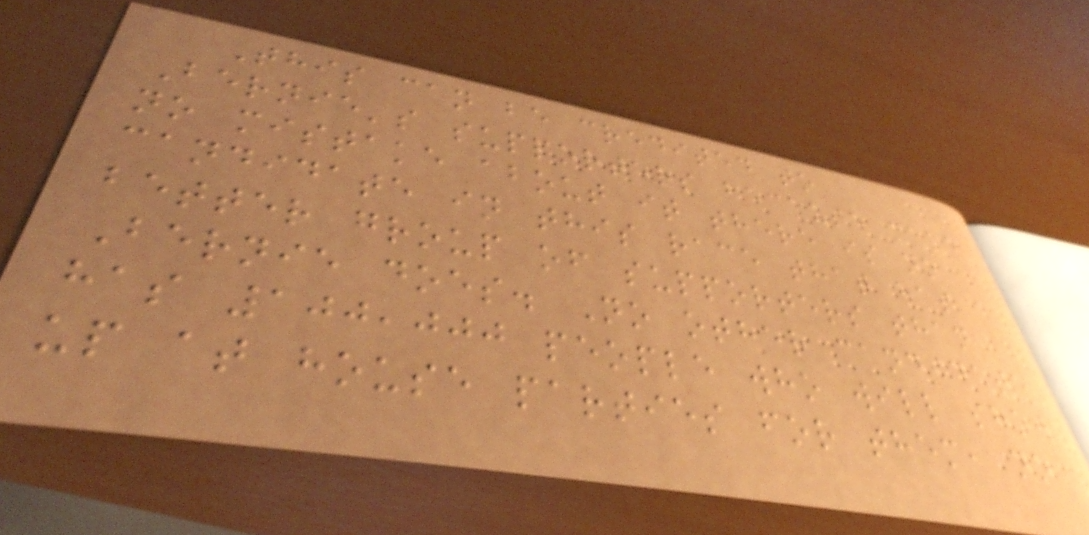This can be credited to
Bernie's supporters because make
no mistake about it there is no
candidate in this race that has a
better group of supporters than
Bernie does. No other candidate
has 100,000 people who will show
up at house parties for them, no
